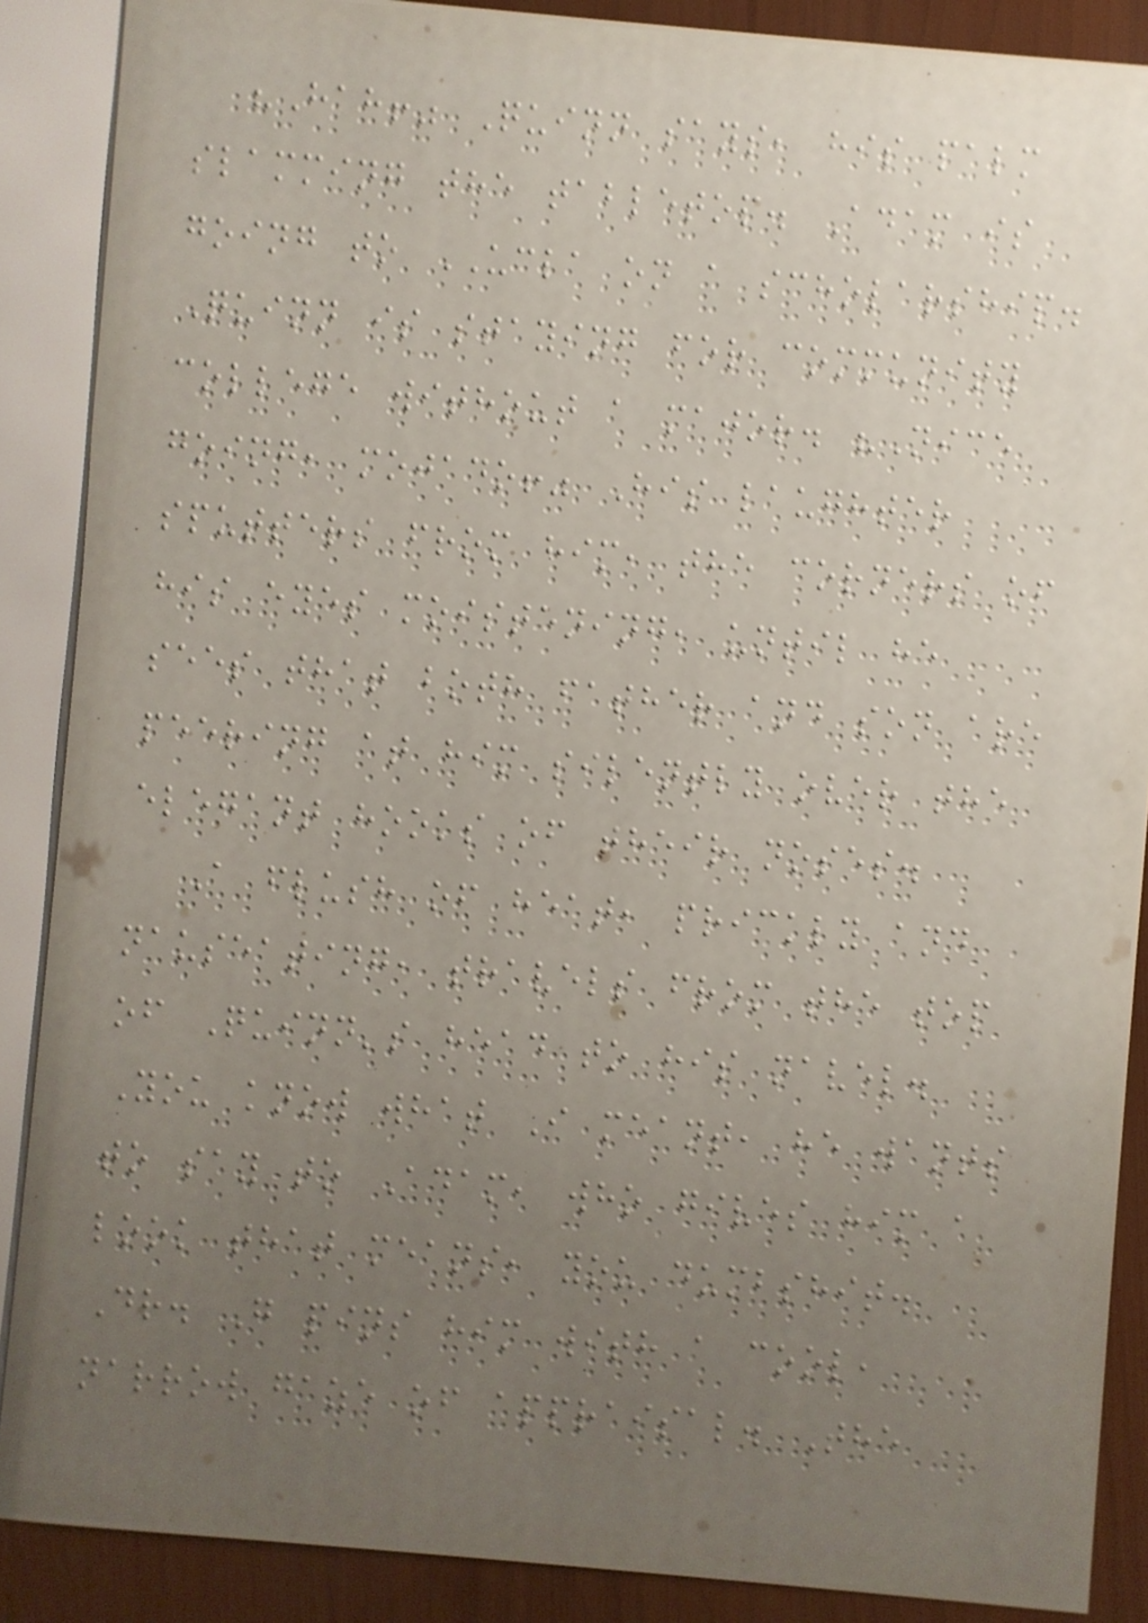"Hah!" Quinn says, his palm
slamming the tabletop. Adam is
going to UCLA on a scholarship.
Quinn is staying for community
college without a major. "Nice
going, mojado!" His laughter
sputters from him, the corners of
his eyes moistening, until he
sees that both father and son are
peering at him silently over the
elegant hooks of their noses.
A flush of heat, prickly and
nauseating, travels from the top
of Quinn's head to his navel.
You know what I meant, he wants
to say to Adam, who gives him a
look that means, you dumbshit.
Dr. G pins him with a cool,
narrow gaze of appraisal. The
